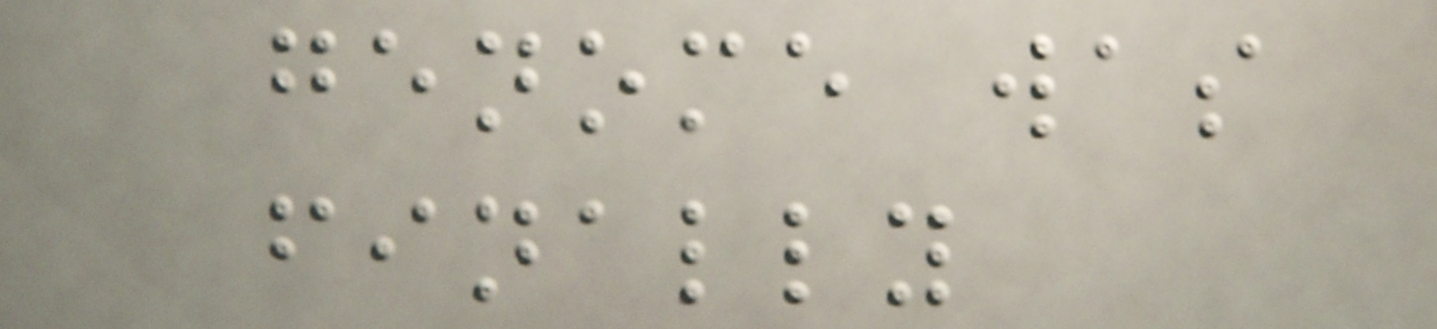genome was
finally
